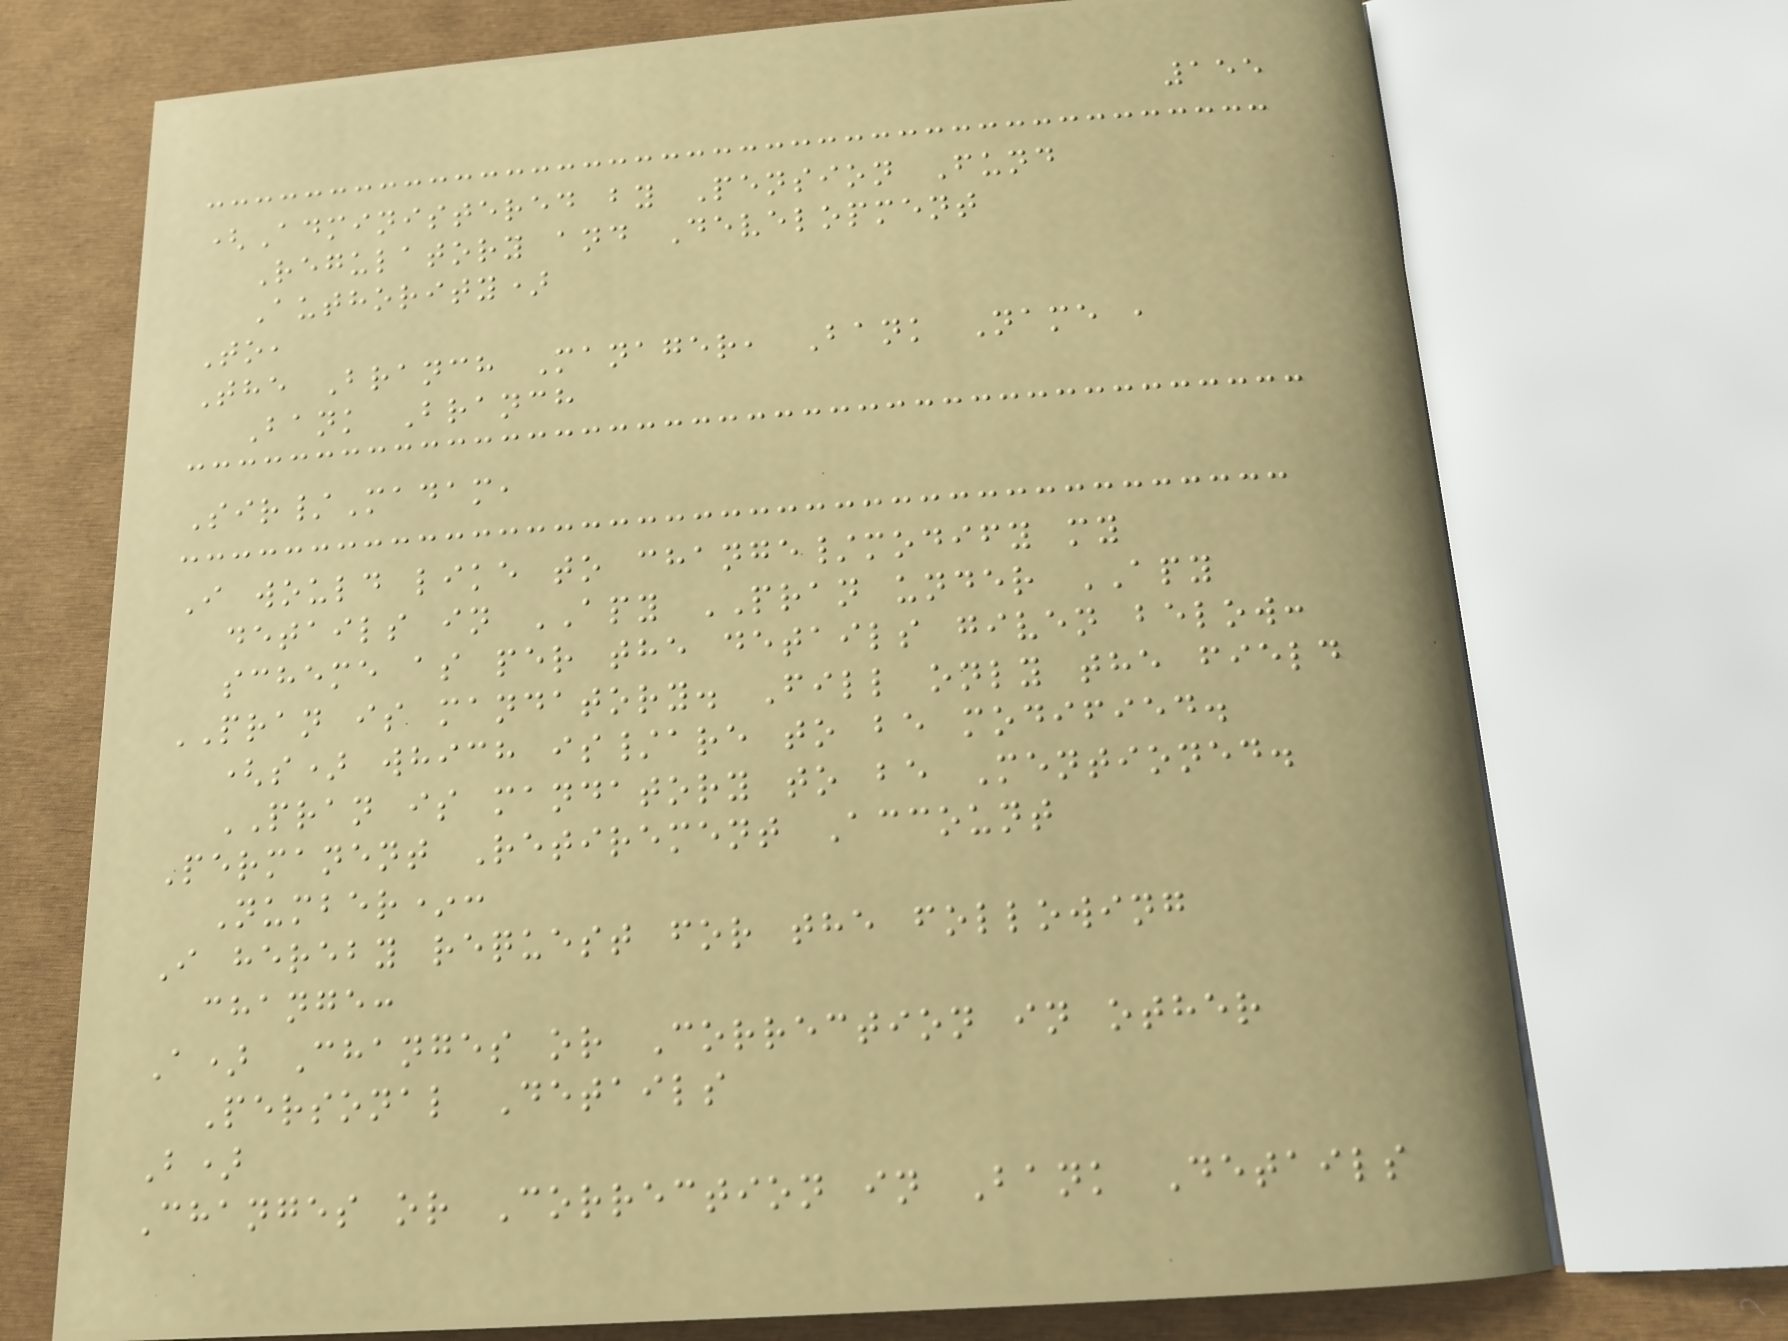155
(Administered by Pension Fund
Regulatory and Development
Authority)
To,
The Branch Manager, Bank Name ,
Bank Branch
Sir/Madam,
I would like to change/modify my
details in APY PRAN under APY
scheme as per the details given below:
PRAN is mandatory. Fill only the field
(s) which is/are to be modified.
PRAN is mandatory to be Mentioned.
Permanent Retirement Account
Number*:
I hereby request for the following
change:
A) Changes or Correction in other
Personal Details
B)
Changes or Correction in Bank Details
